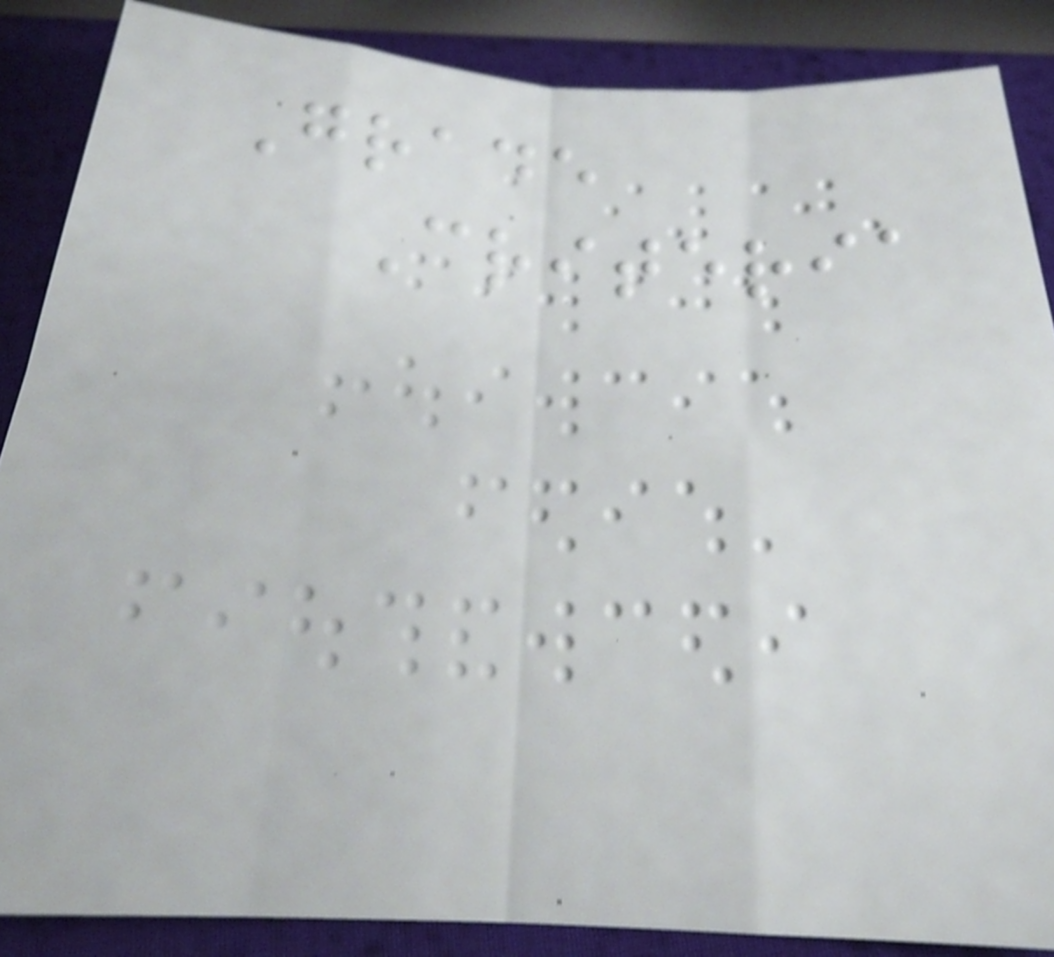Grade
Criteria
